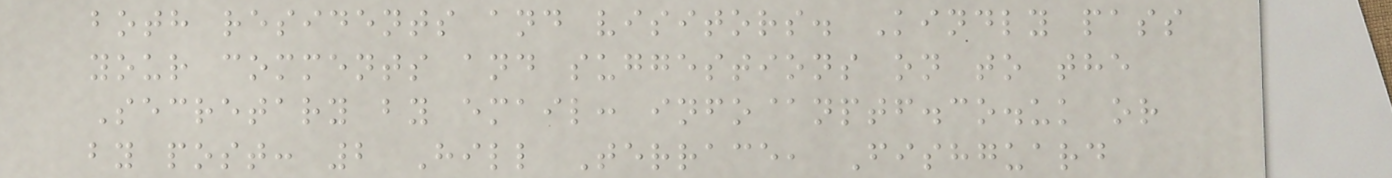both residents and visitors. Kindly pass
your comments and suggestions on to the
Secretary by email: info@nptf.co.uk or
by post: 2 Hill Terrace, Fishguard
